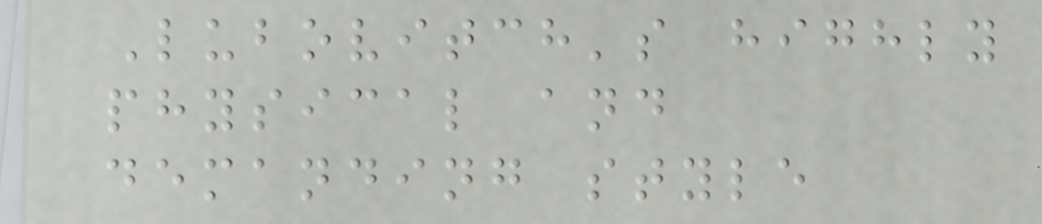Lubovitch's highly
physical and
demanding style
